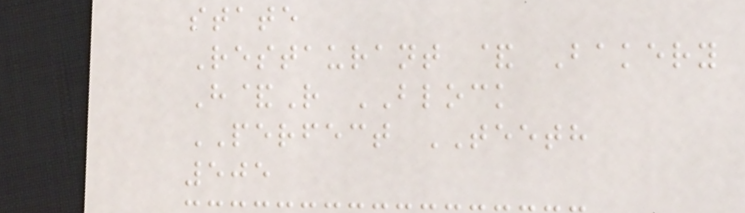state
Restaurant & Bakery
H&R BLOCK
PERFECT TEETH
505
